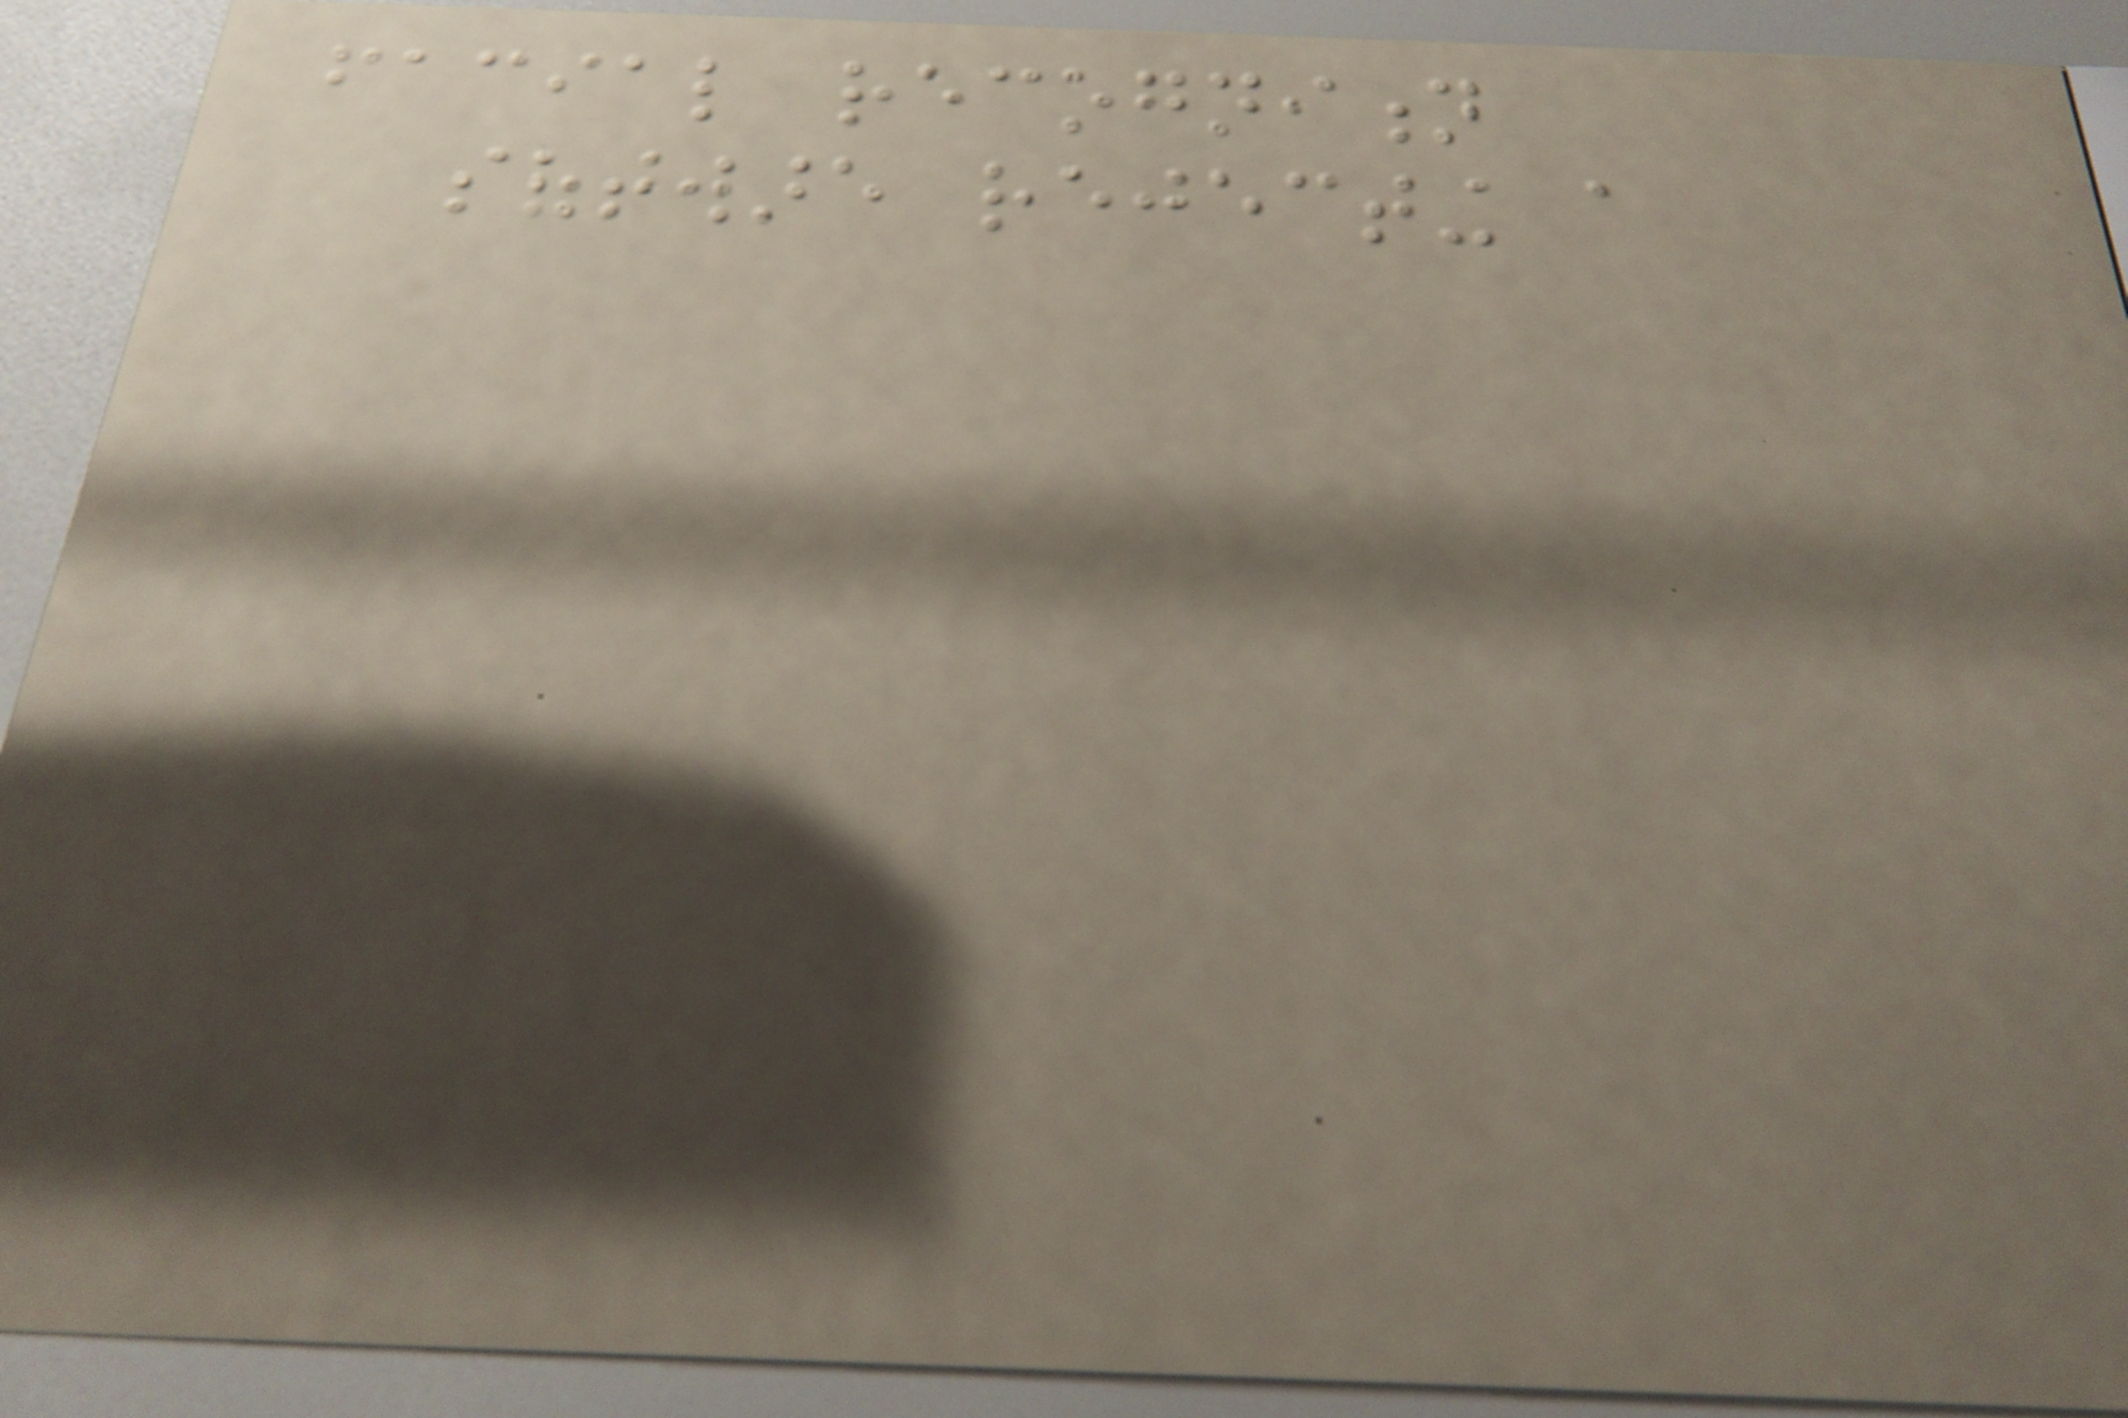facial recognition
software rejecting a
